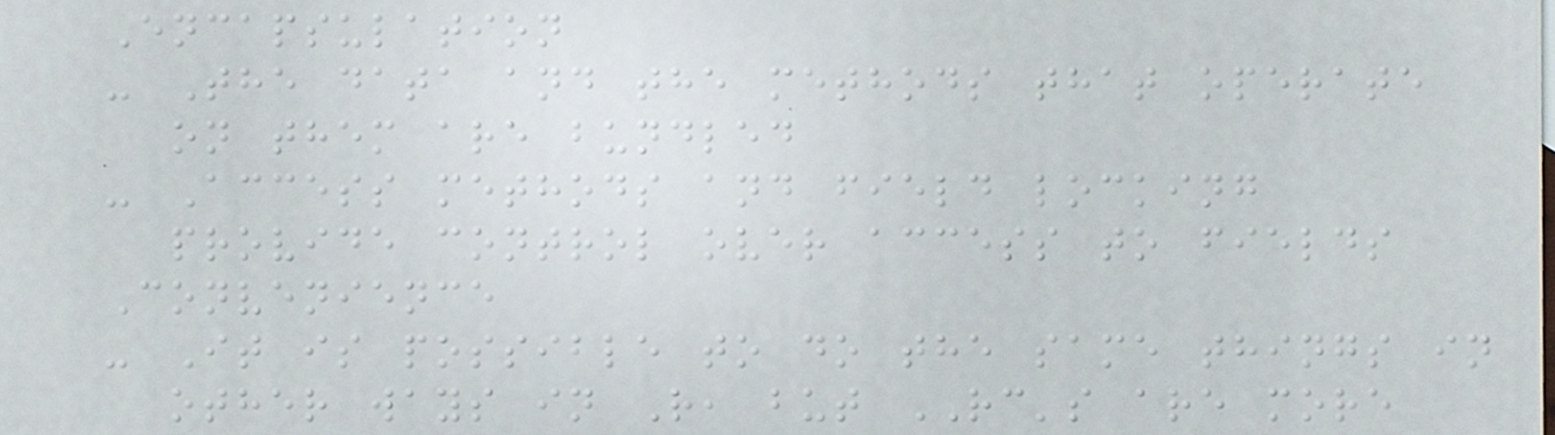Encapsulation
- The data and the methods that operate
on them are bundled
- Access methods and field locking
provide control over access to fields
Convenience
- It is possible to do the same things in
other ways in R, but RC's are more
